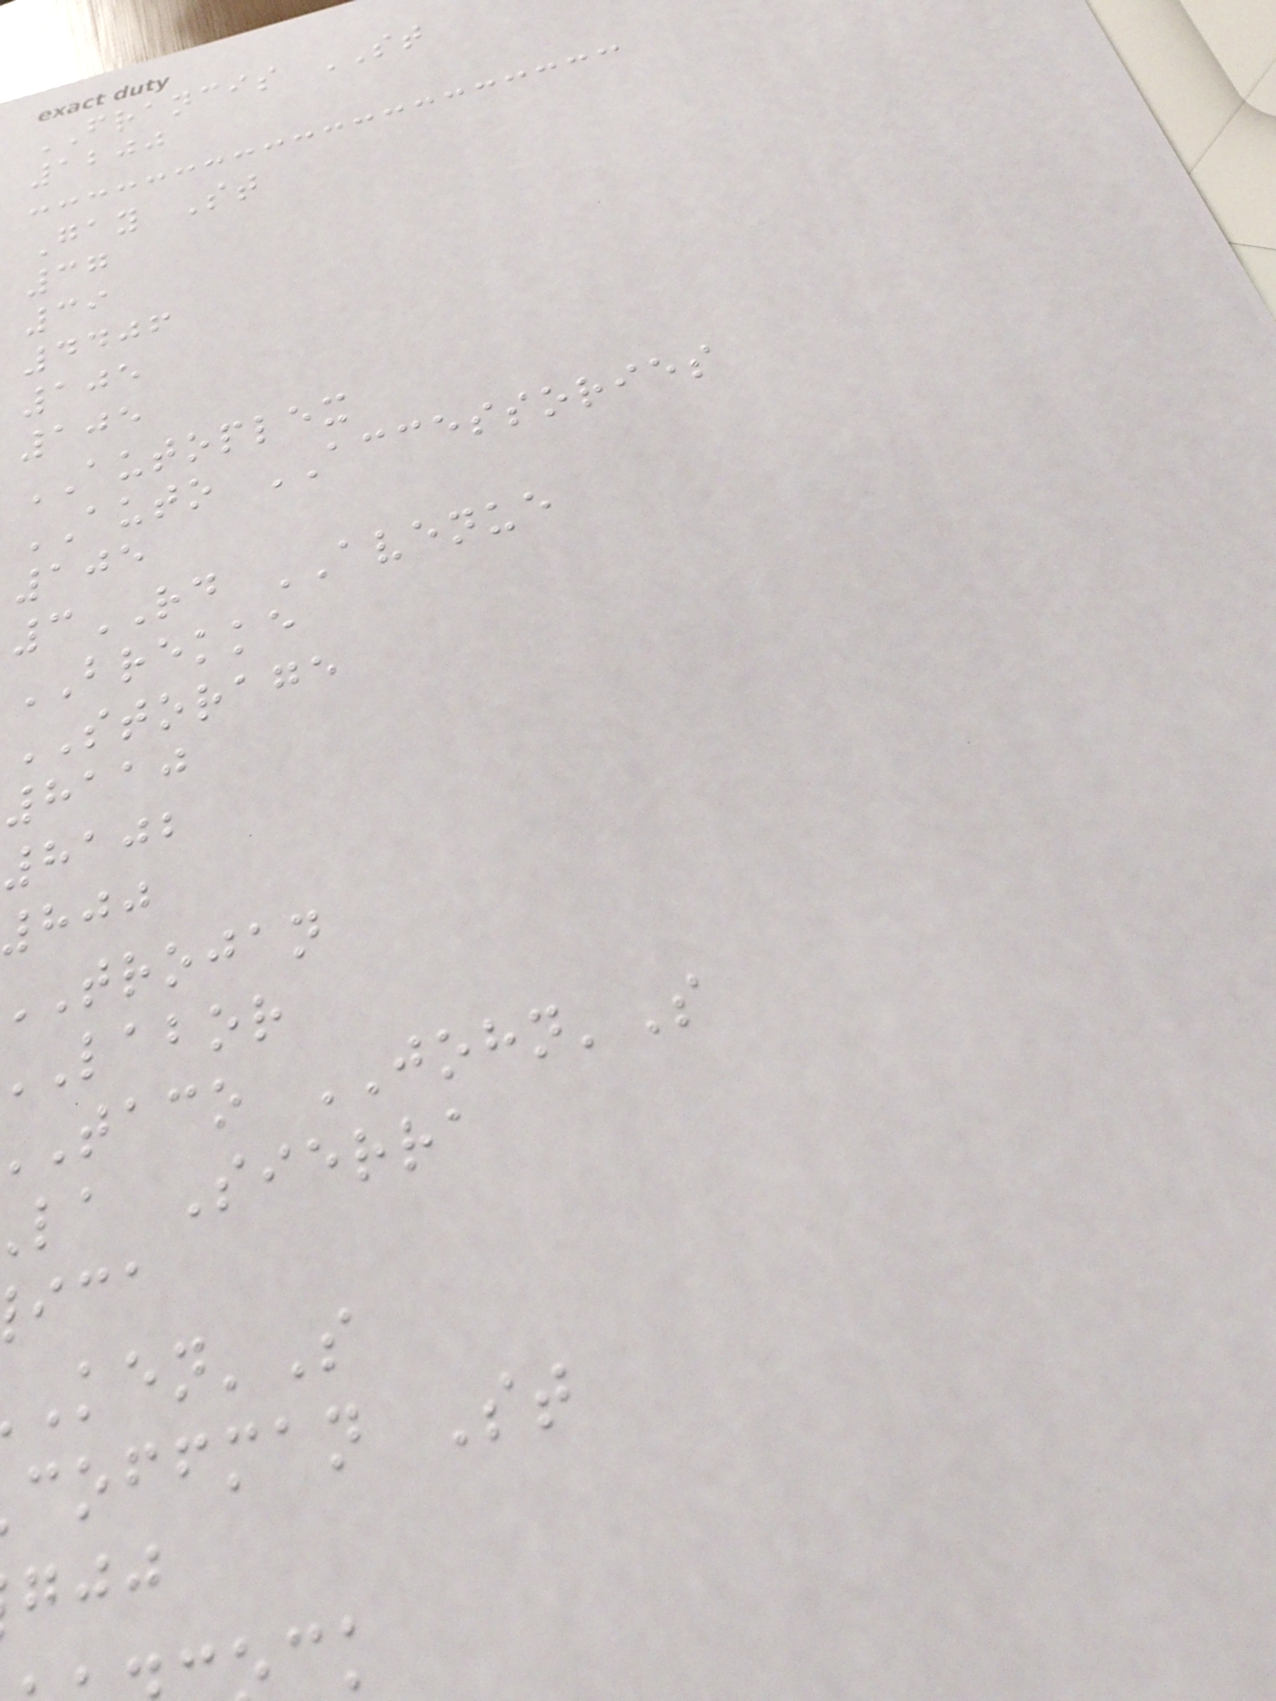FRANCIS ST
1200
Gay St
37
39
4406
105
105
AUTOPLEX
AUTO ACCESSORIES
105
3RD AVENUE
BREKKE
STORAGE
8110
8102
800
trojan
labor
taco JOHN'S
la Sierra
coffman St
